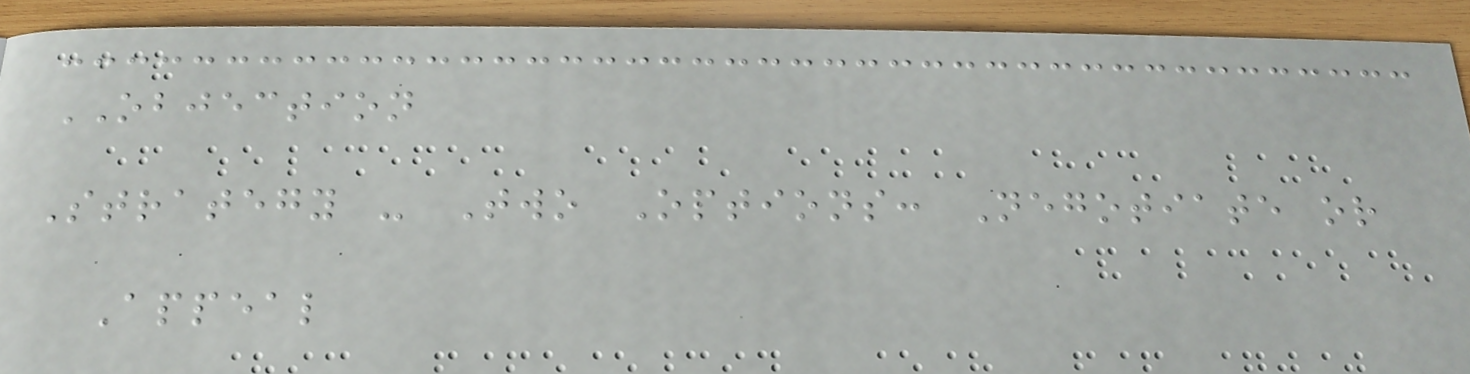OBJECTION
Strategy - Two Options: Negotiate or
Appeal
